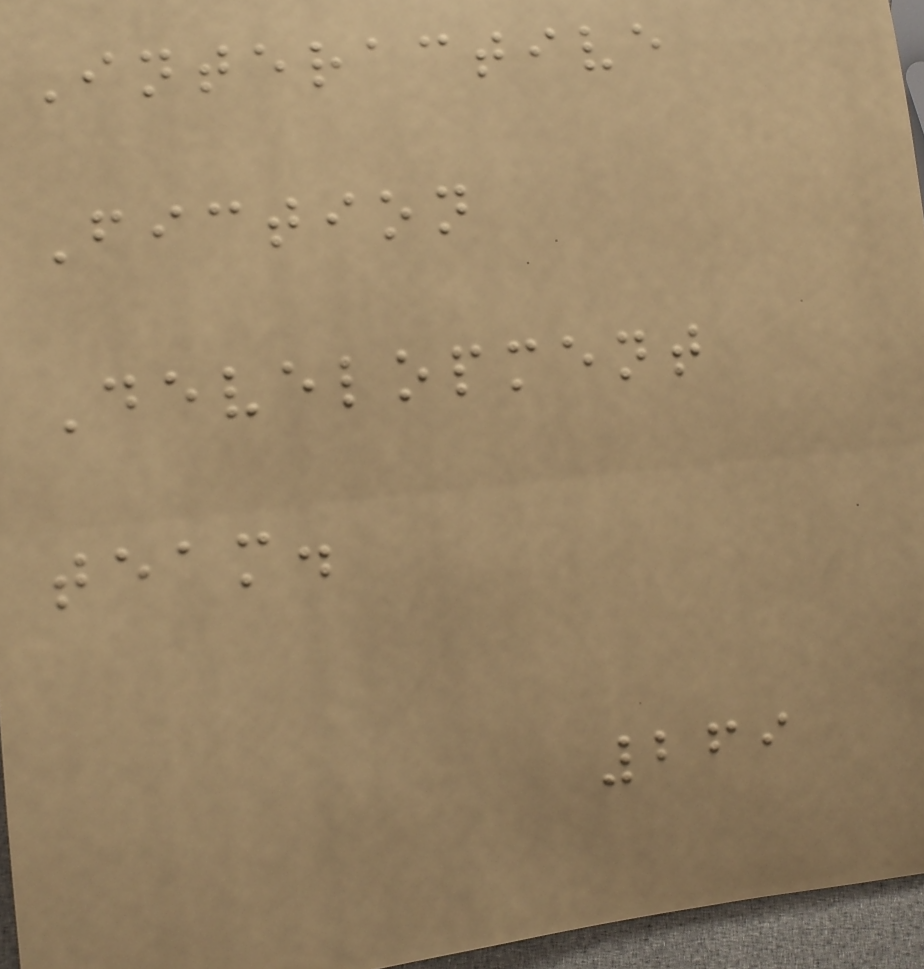Interactive
Fiction
Development
team.
269
